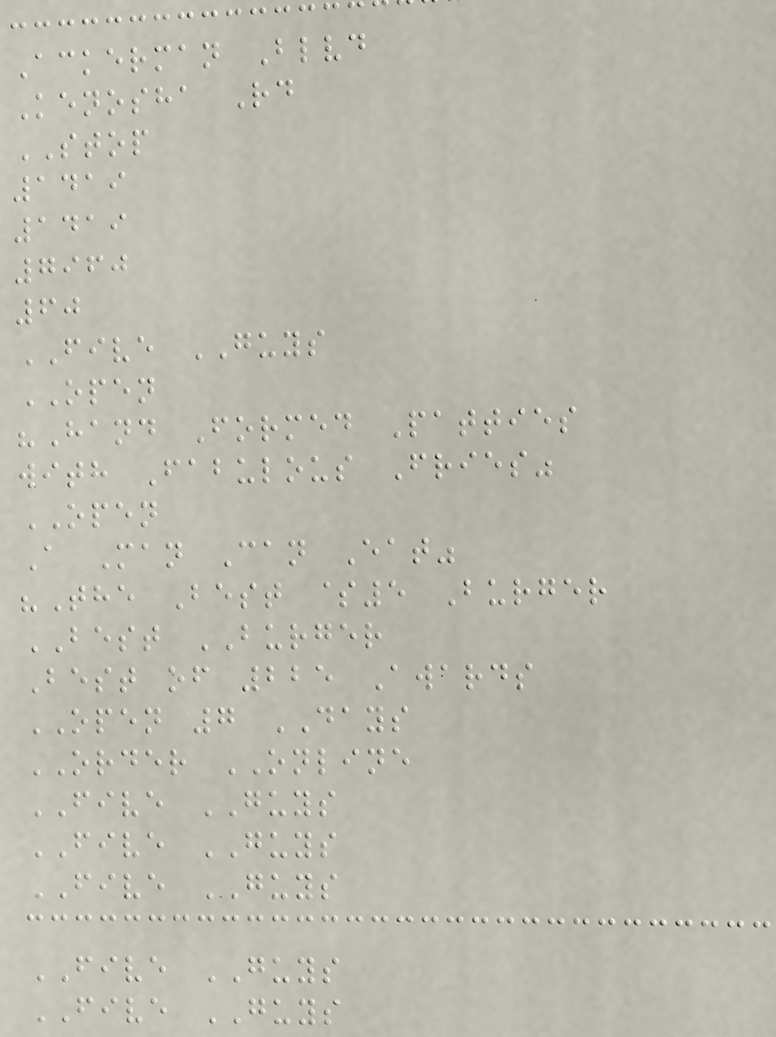Ackerman Blvd
Kenosha Rd
STOP
1419
1419
7960
60
FIVE GUYS
OPEN
"Hand Formed Patties
with Fabulous Fries"
OPEN
A Man Can Eat"
"The Best $5 Burger
BEST BURGER
Best of 225 Awards
OPEN 7 DAYS
ORDER ONLINE
FIVE GUYS
FIVE GUYS
FIVE GUYS
FIVE GUYS
FIVE GUYS
